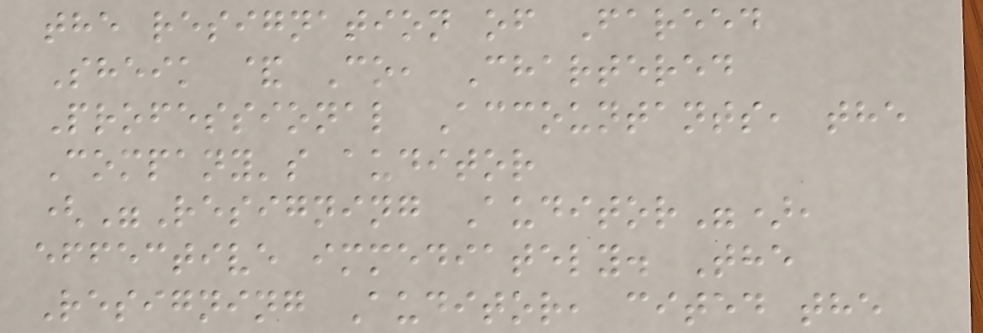the resignation of Fareed
Sheik & Co, Chartered
Professional Accountants, the
Company's auditor
("Resigning Auditor"),
effective immediately. The
Resigning Auditor, cited the
